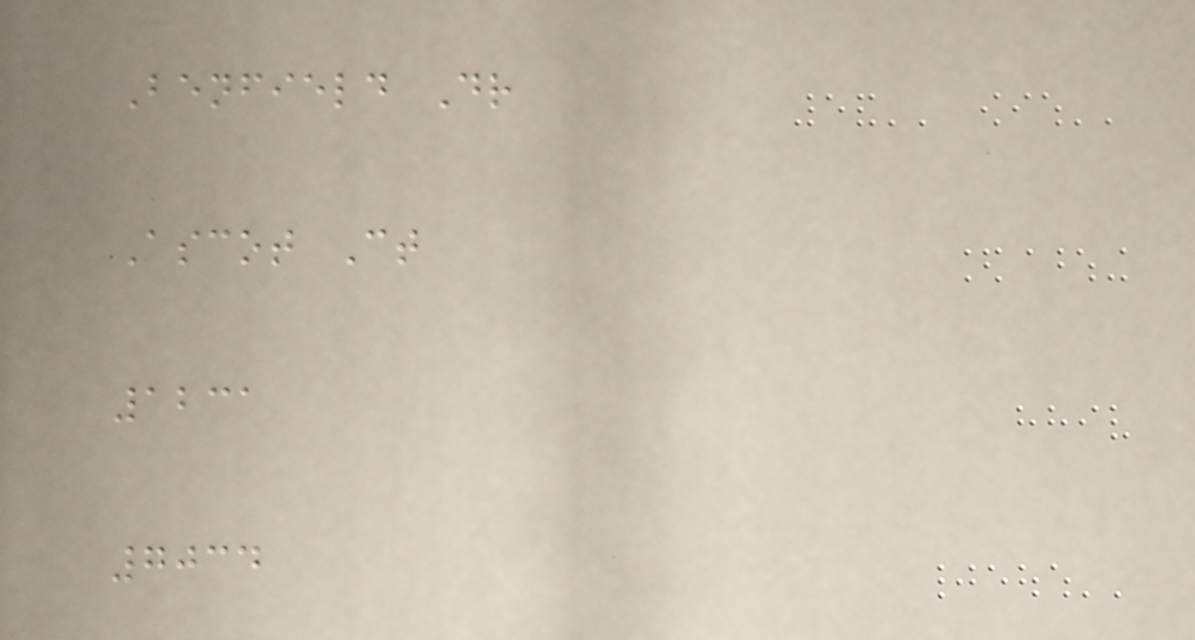Benfield Dr
Ascot Ct
1231
7034
